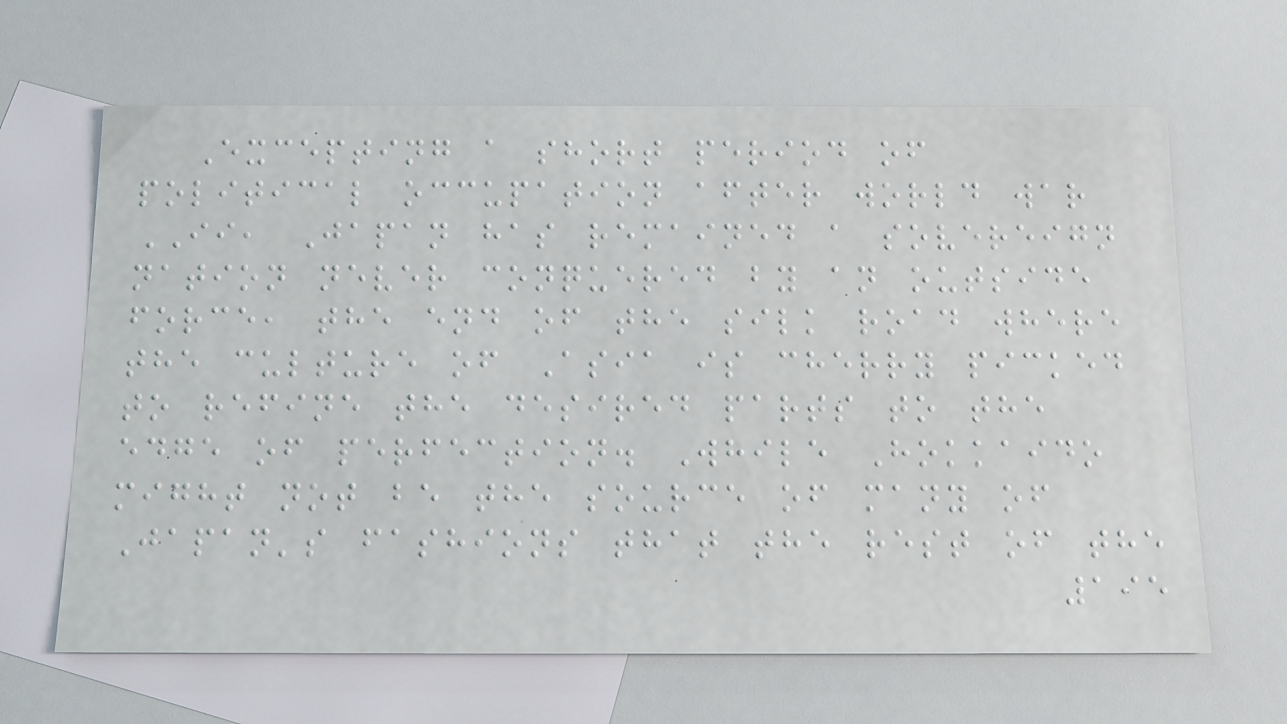Excepting a short period of
political occupation after world war
II, Japan has remained a sovereign
nation never conquered by an outside
force, the end of the silk road where
the culture of Asia is cherry picked
to refine the desired parts to the
edge of perfection. While Hokkaido
might not be the source of many of
Japan's fashions that the rest of the
195
